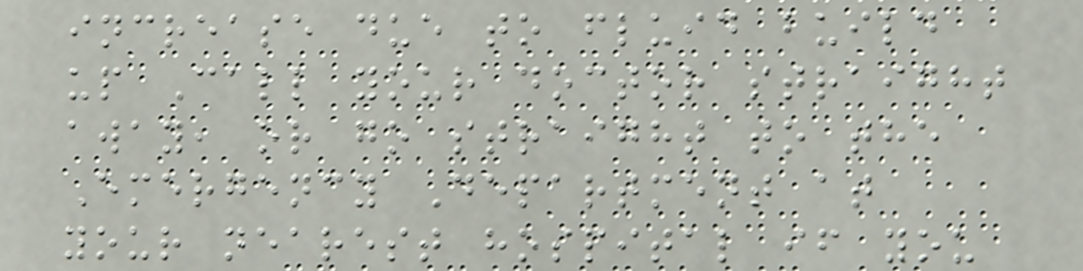increase due to fluid build
up Call your doctor straight
away, or go straight to the
Emergency Department at
your nearest hospital if you
